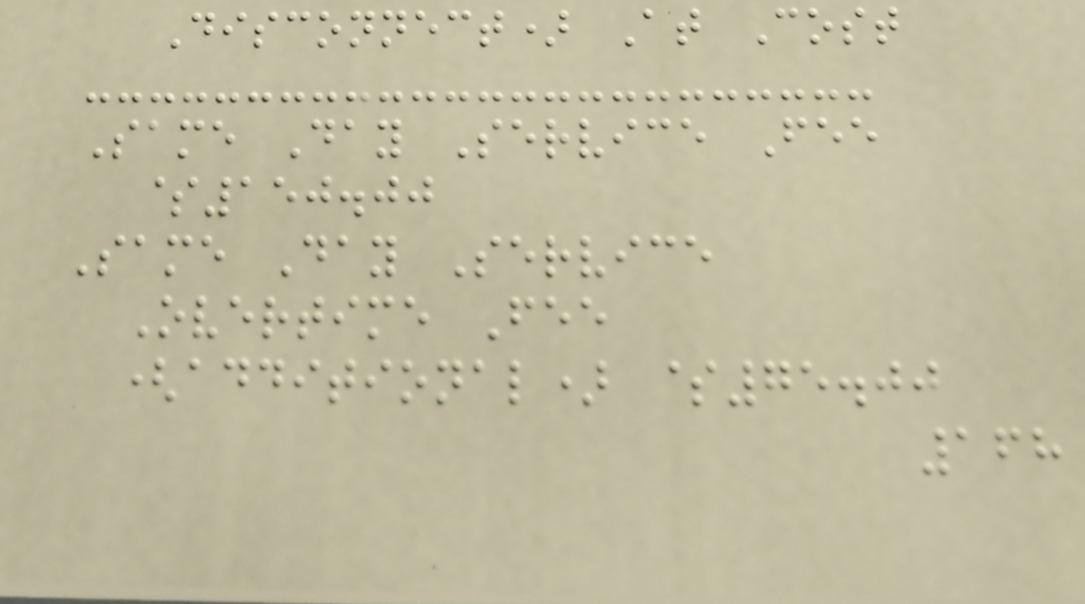Disconnect) At Cost
Same Day Service Fee
$150.00
Same Day Service
Overtime Fee
(additional) $75.00
168
